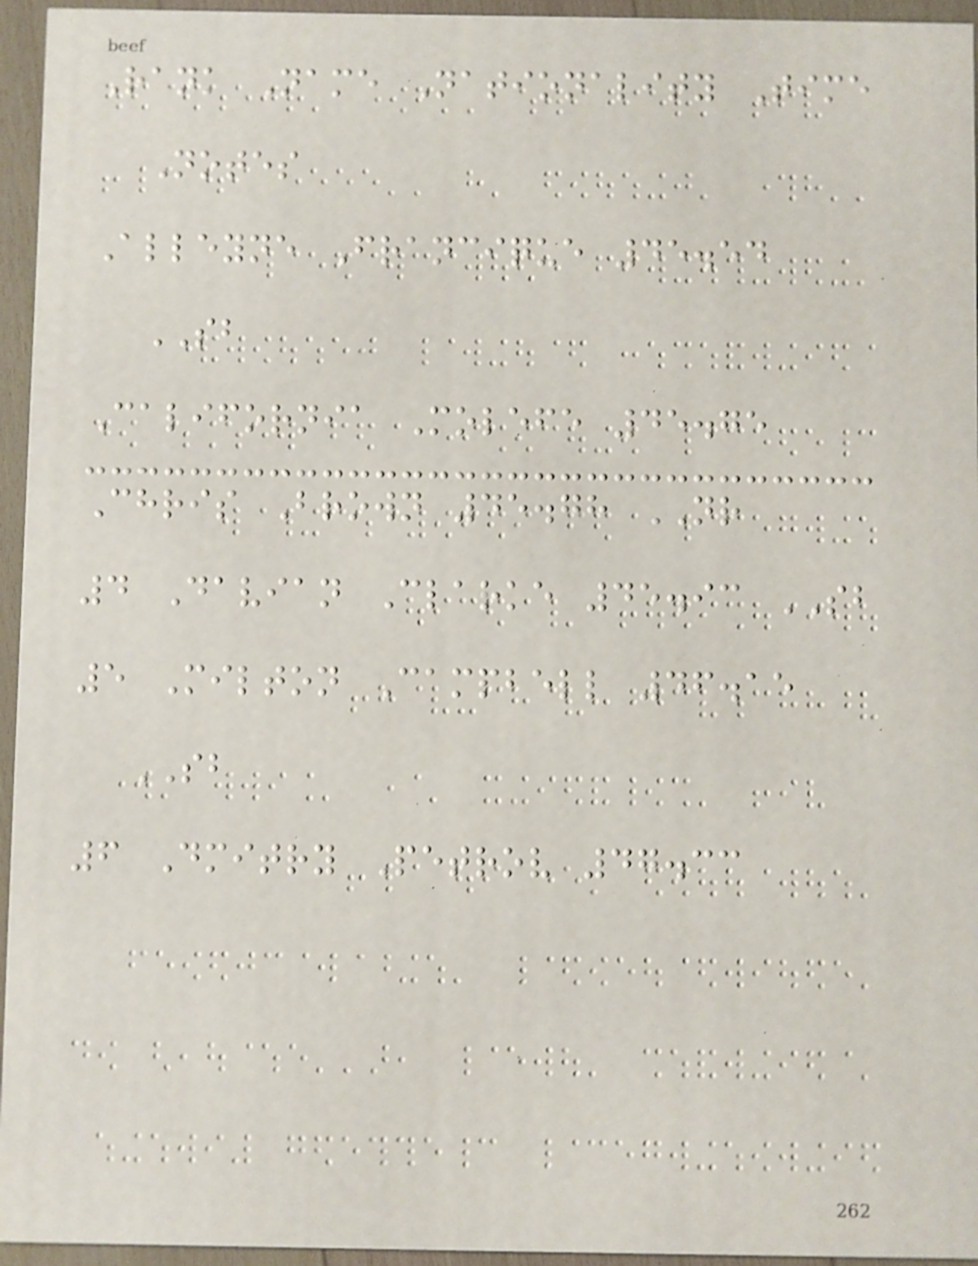Rank Name Nationality Time
Notes
Alleyne Francique 45.54
SB
California Molefe 45.75
Chris Brown 45.78 NR
4 Davian Clarke 45.93 SB
5 Milton Campbell 46.15
SB
6 Dmitry Petrov 47.33
